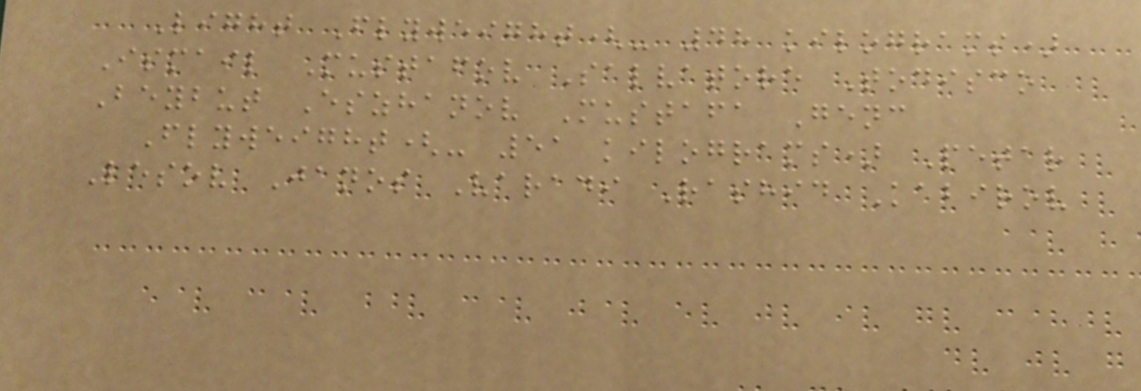Light Flyweight(- 48 kilograms)
Ismail Mustafov Salvatore Todisco
Beybut Eszhanov Mustafa Genc
Flyweight(- 51 kilograms) Petar
Lesov Janos Varadi Rashid Kabirov
